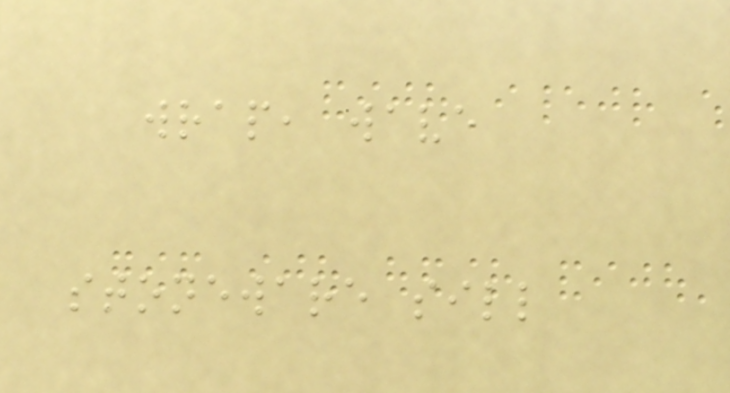wrap, wave
stoneware sill
